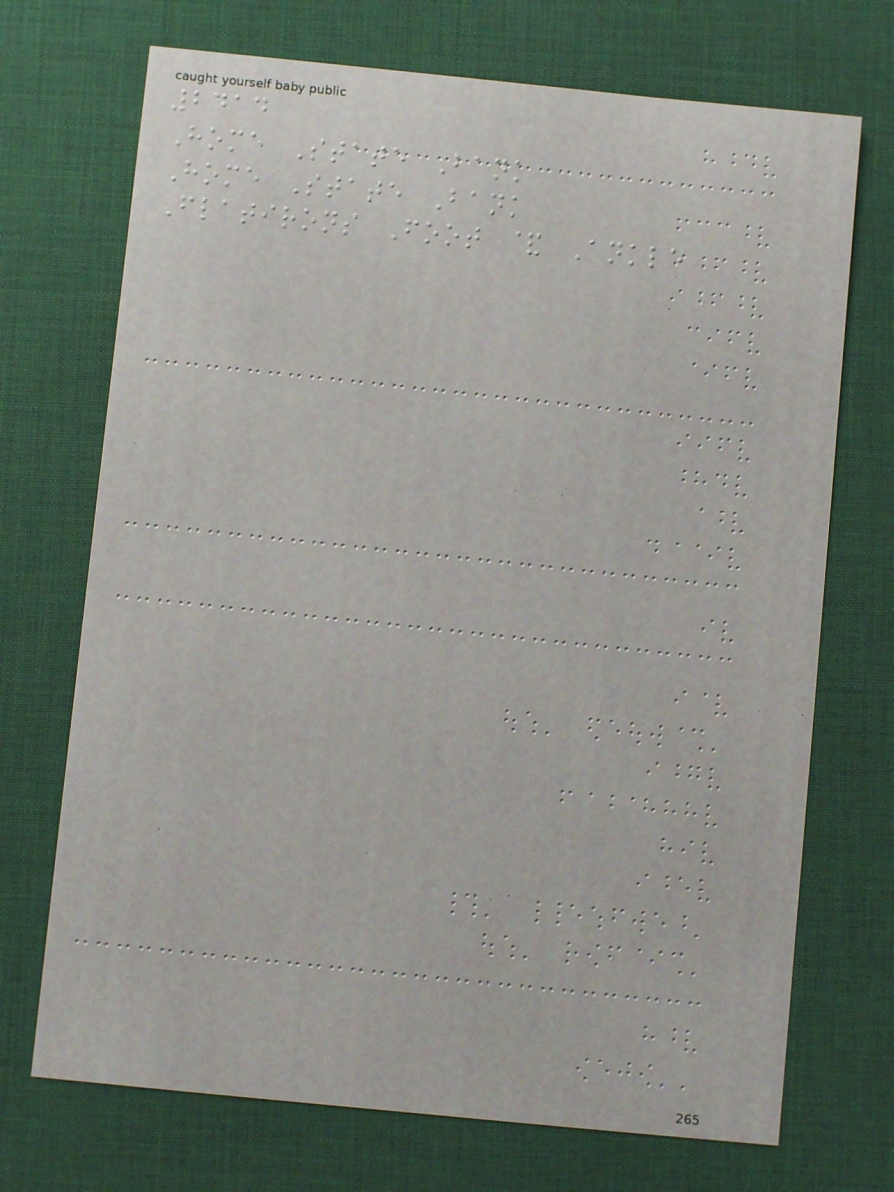2414
Home State Bank
Home State Bank
Flatirons Foot & Ankle
